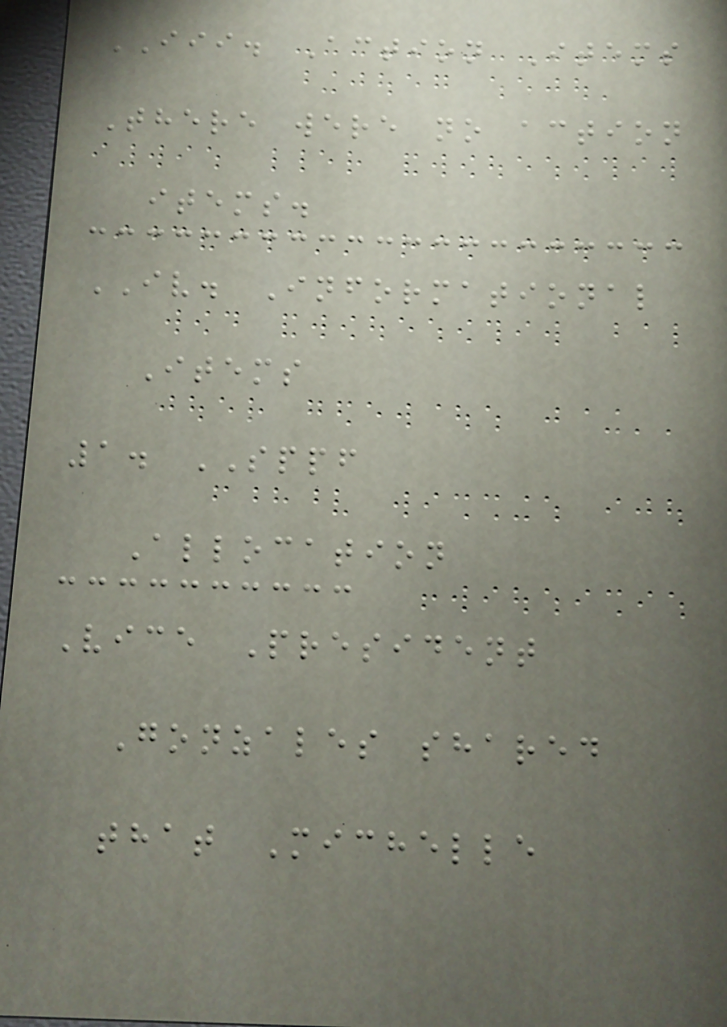III. Action Items
There were no action
items.
IV. Informational
Items
1. SPPF
Allocation
Vice President
Gonzales shared
that Michelle
